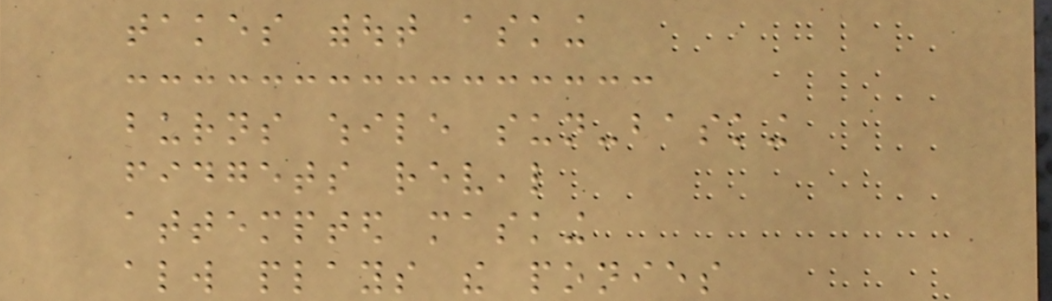takes without asking
burns while sun-basking
fidgets reveal
attempted masking
always plays the ponies
